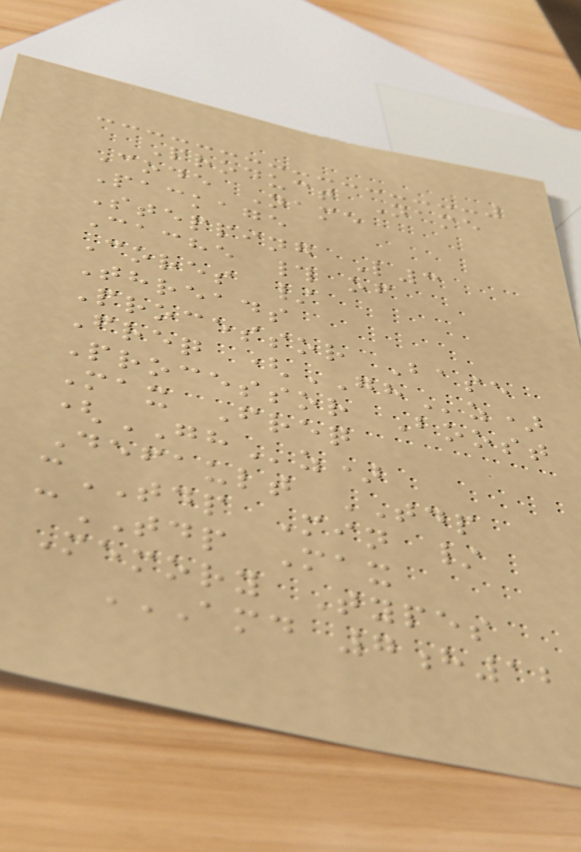Product Name
Code Name
Package
Stepping L3
Cache # of
Cores /
Threads
Processor Base
Freq (GHz)
Processor Boost
Max Freq
(GHz)
Default TDP
cTDP Min /
cTDP Max
Memory Types
AMD 7H12
